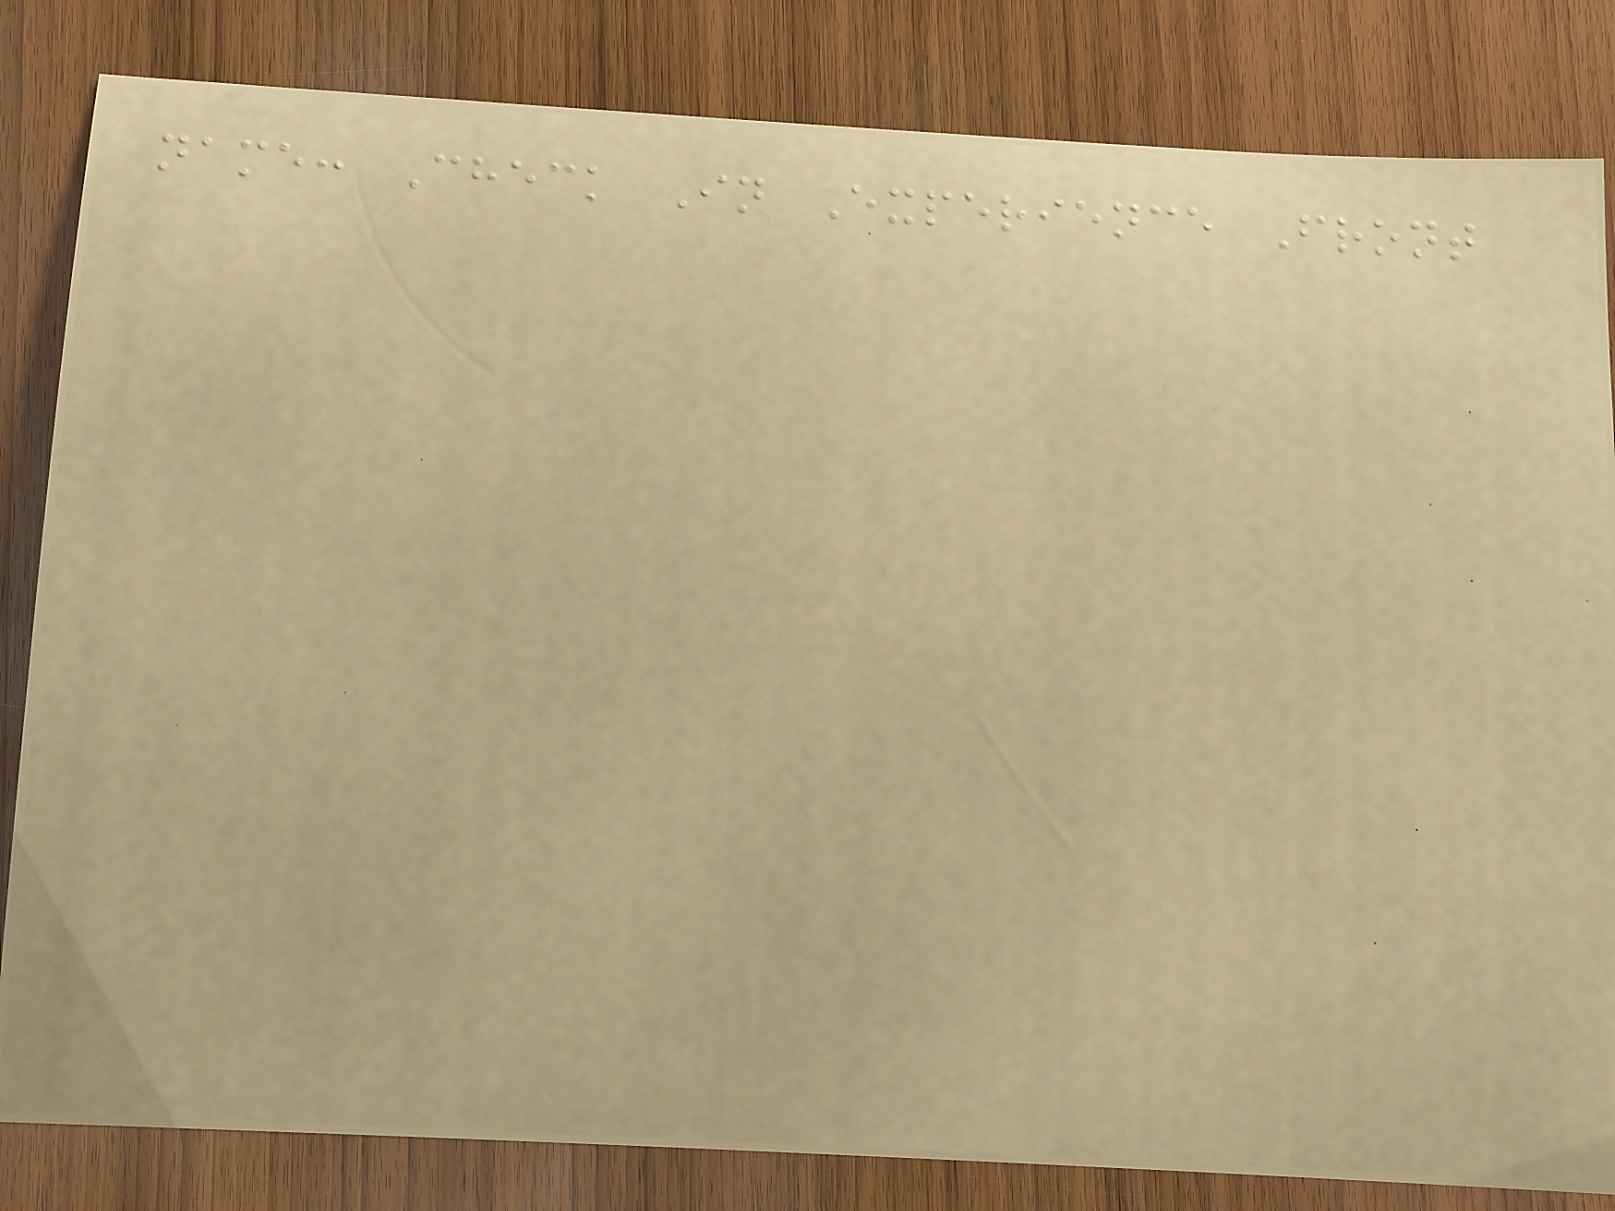name: Check In Experience Front
